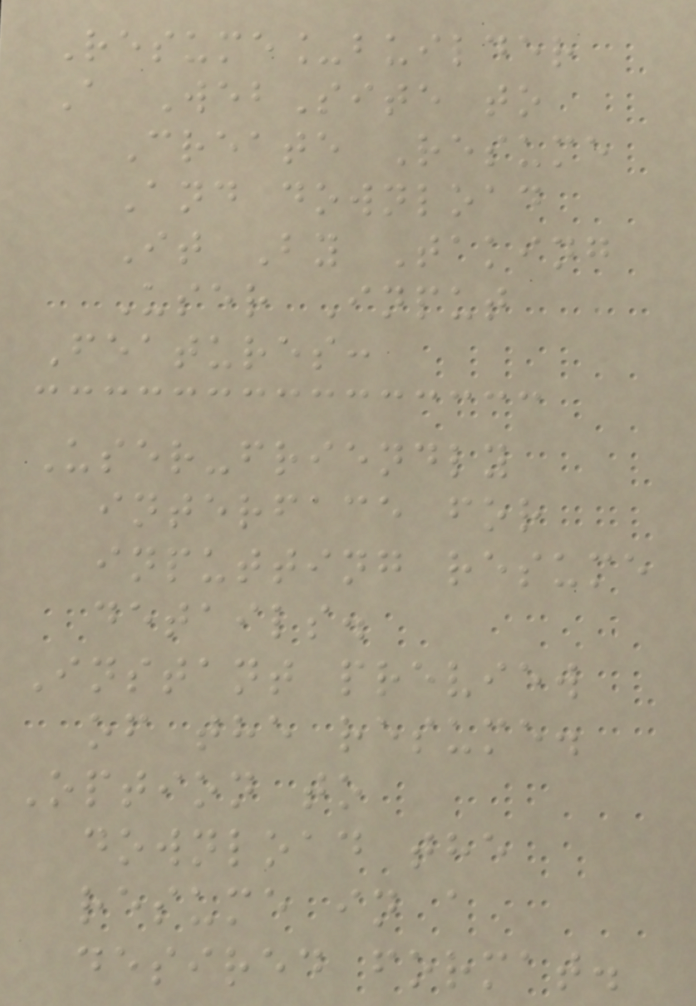Resume_builder
A WebSite to
Create Resume
And download
It By Taking
User Input
Features:
User-friendly
interface for
inputting resume
details.
Instant preview
of the resume.
Option to
download the
resume in a
desired format.
